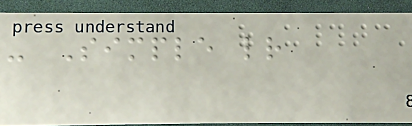- Simple letter
